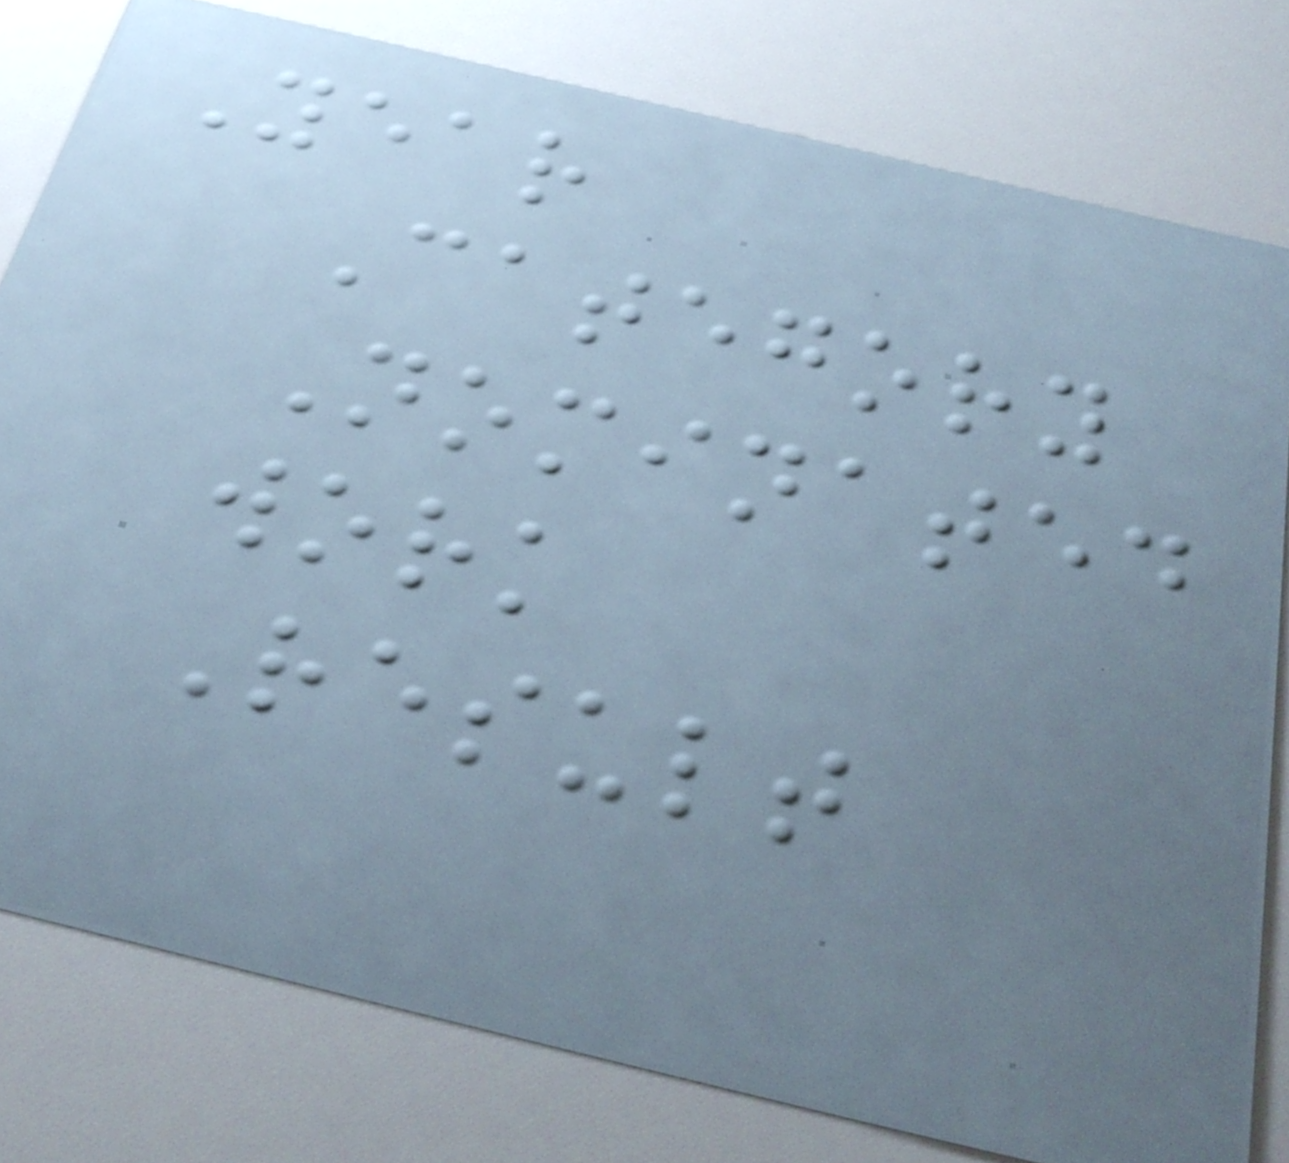Year
Category
Nominated
work
Result
